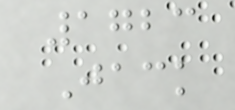1723
Jack
